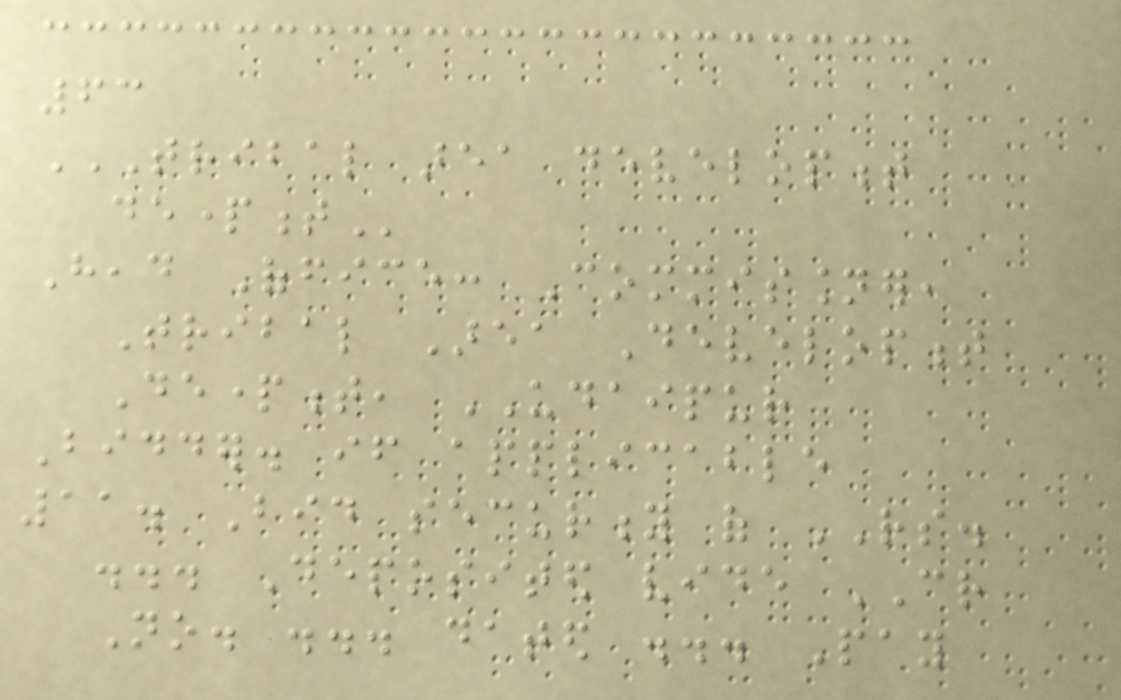63
TRIBAL AREA DEVELOPMENT
DEPARTMENT
Head Office: Commissioner,
Tribal Area Development
Department, UDAIPUR
Bidder. if applicable
11. Bid security of RS.
... Deposited vide CR
No. ... dated ... Pay
